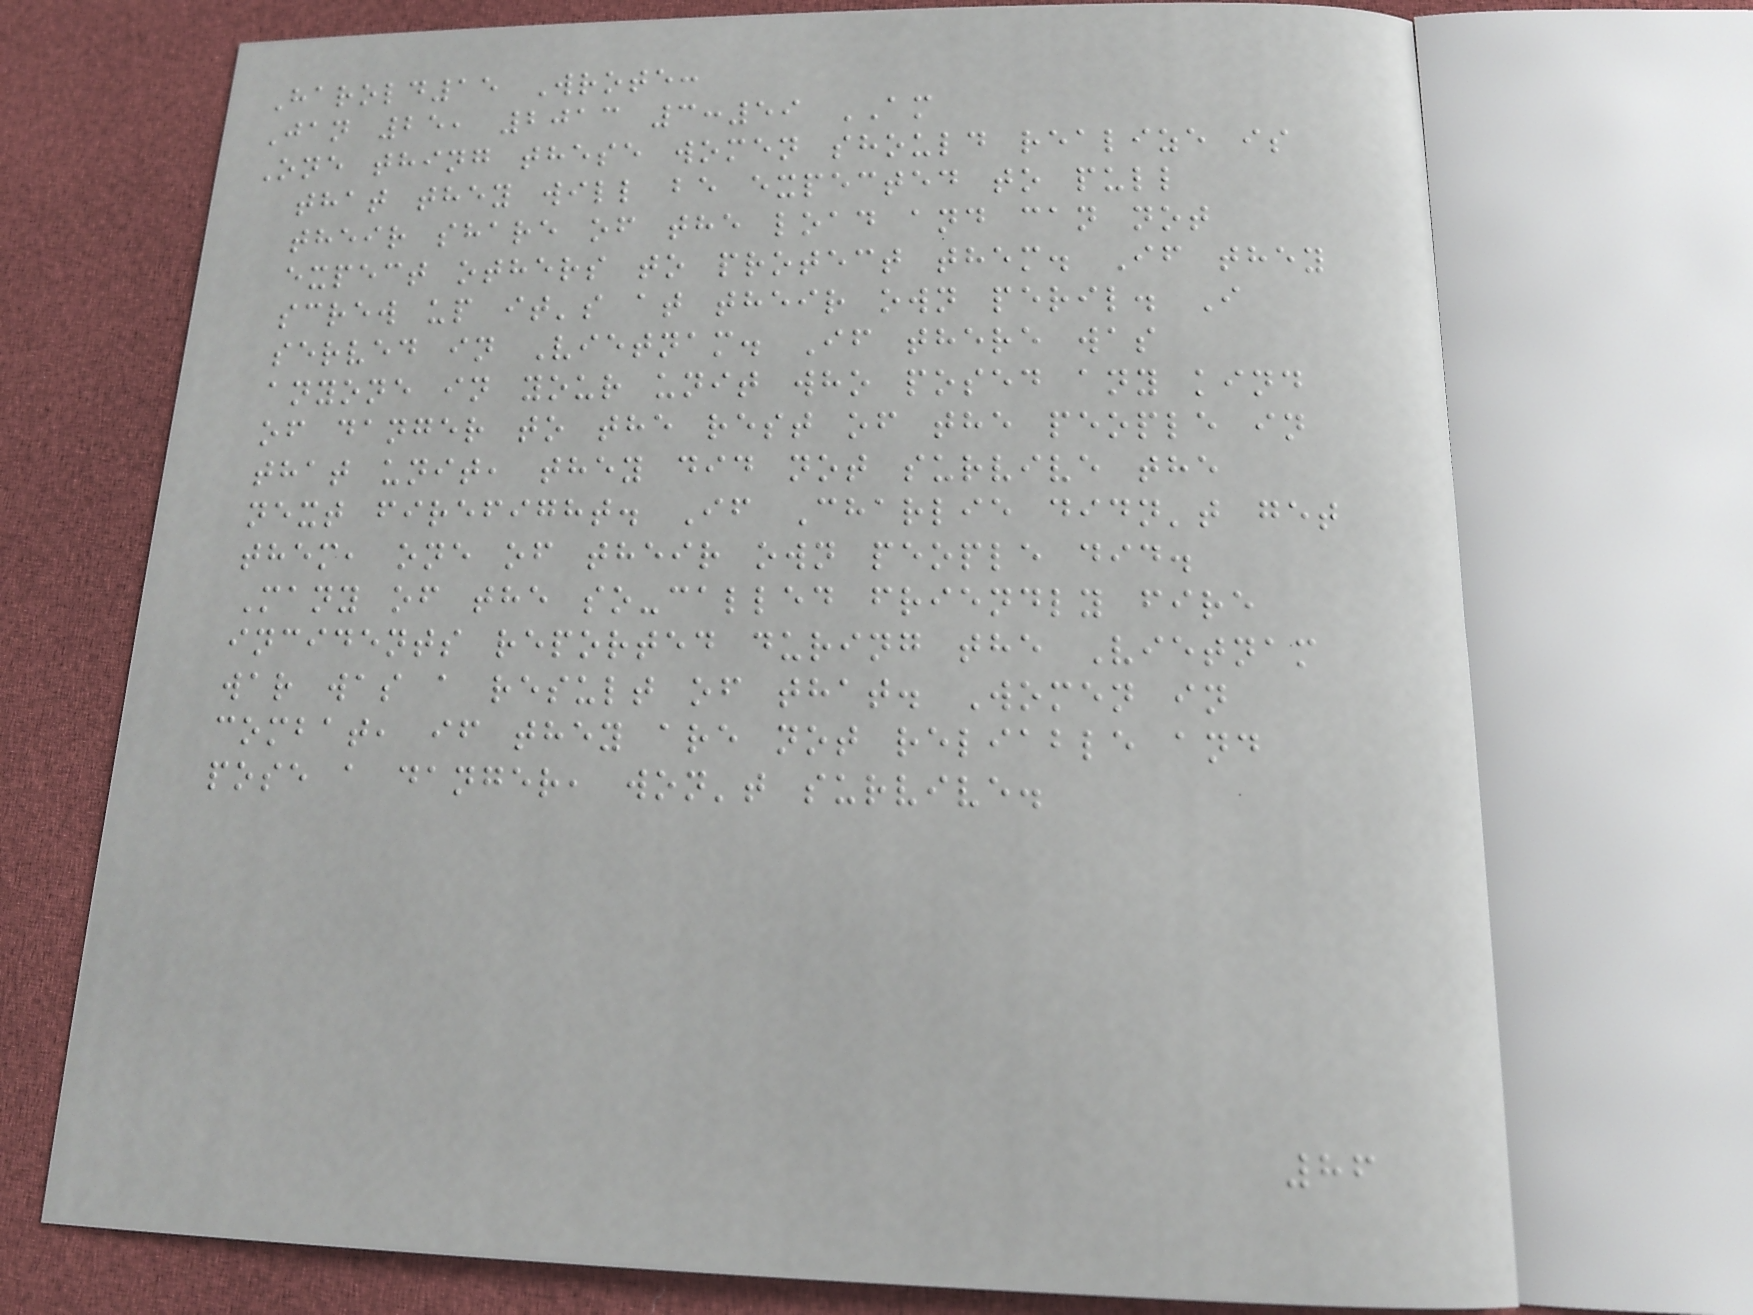Harold15 Wrote:
Jan 25, 2013 3:59 AM
One thing these women should realize is
that they will be expected to pull
their share of the load and can not
expect others to protect them. If they
screw up it's at their own peril. I
served in Vietnam. If there was
anyone in your unit who posed any kind
of danger to the rest of the people in
that unit, they did not survive the
next firefight. If Charlie didn't get
them, one of their own people did.
Many of the so-called friendly fire
incidents reported during the Vietnam
war was a result of that. Women in
combat, if they are not reliable and
pose a danger, won't survive.
86
